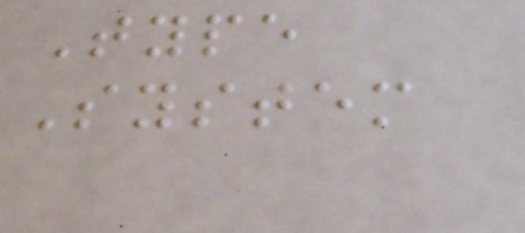Type
System
